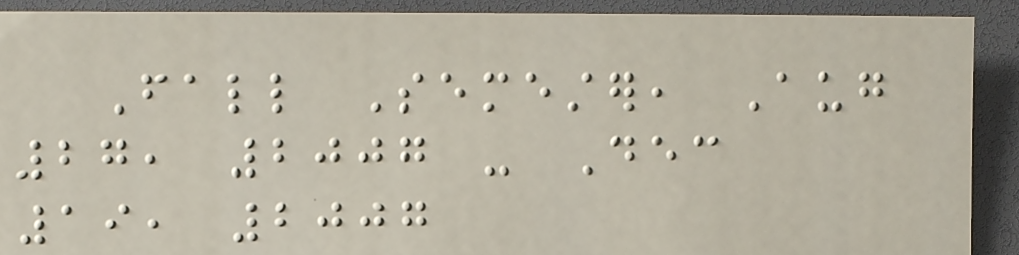Fall Semester, Aug
27, 2007 - Dec
19, 2007
